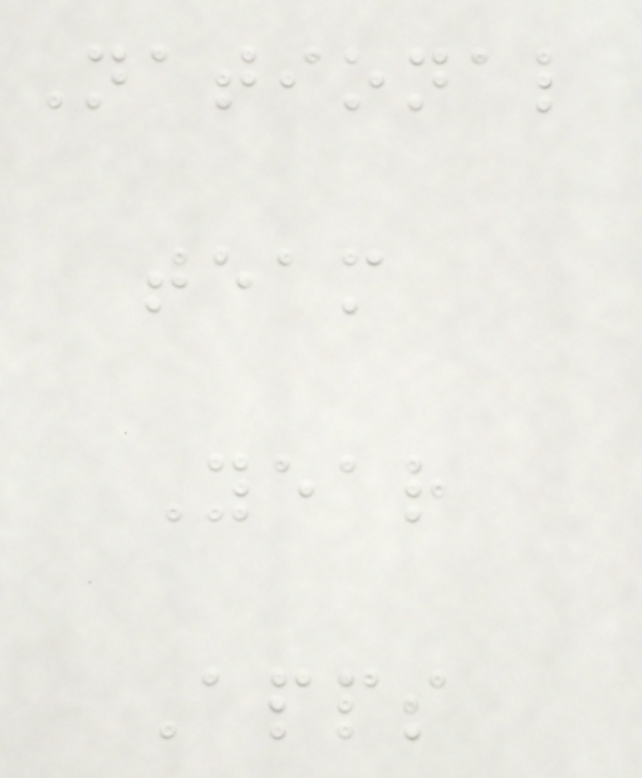National
team
Year
Apps
